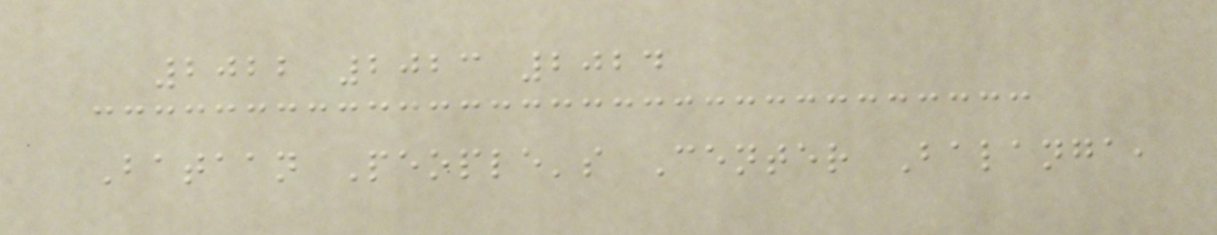2022 2023 2024
Bataan People's Center Balanga,
